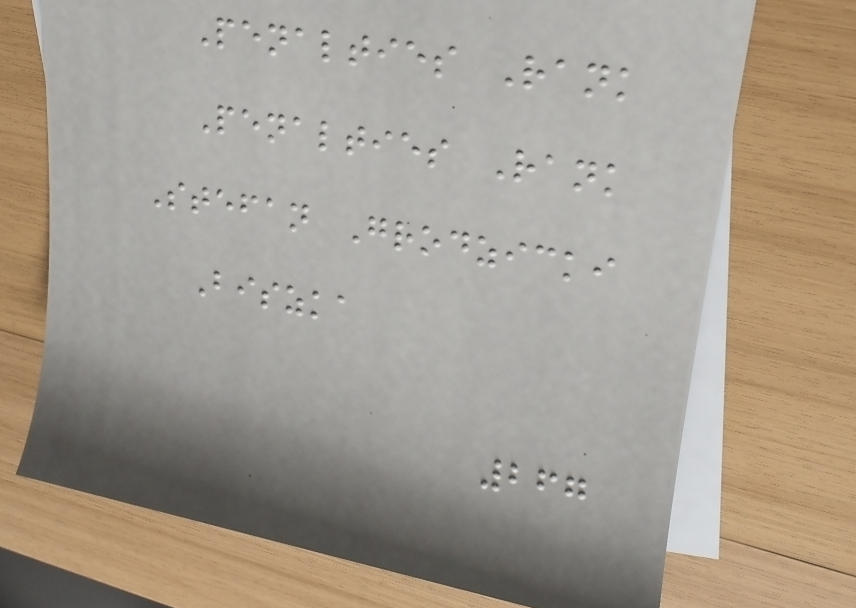Penalties Rank
Penalties Rank
Stefan Grodzicki
Biszka
267
